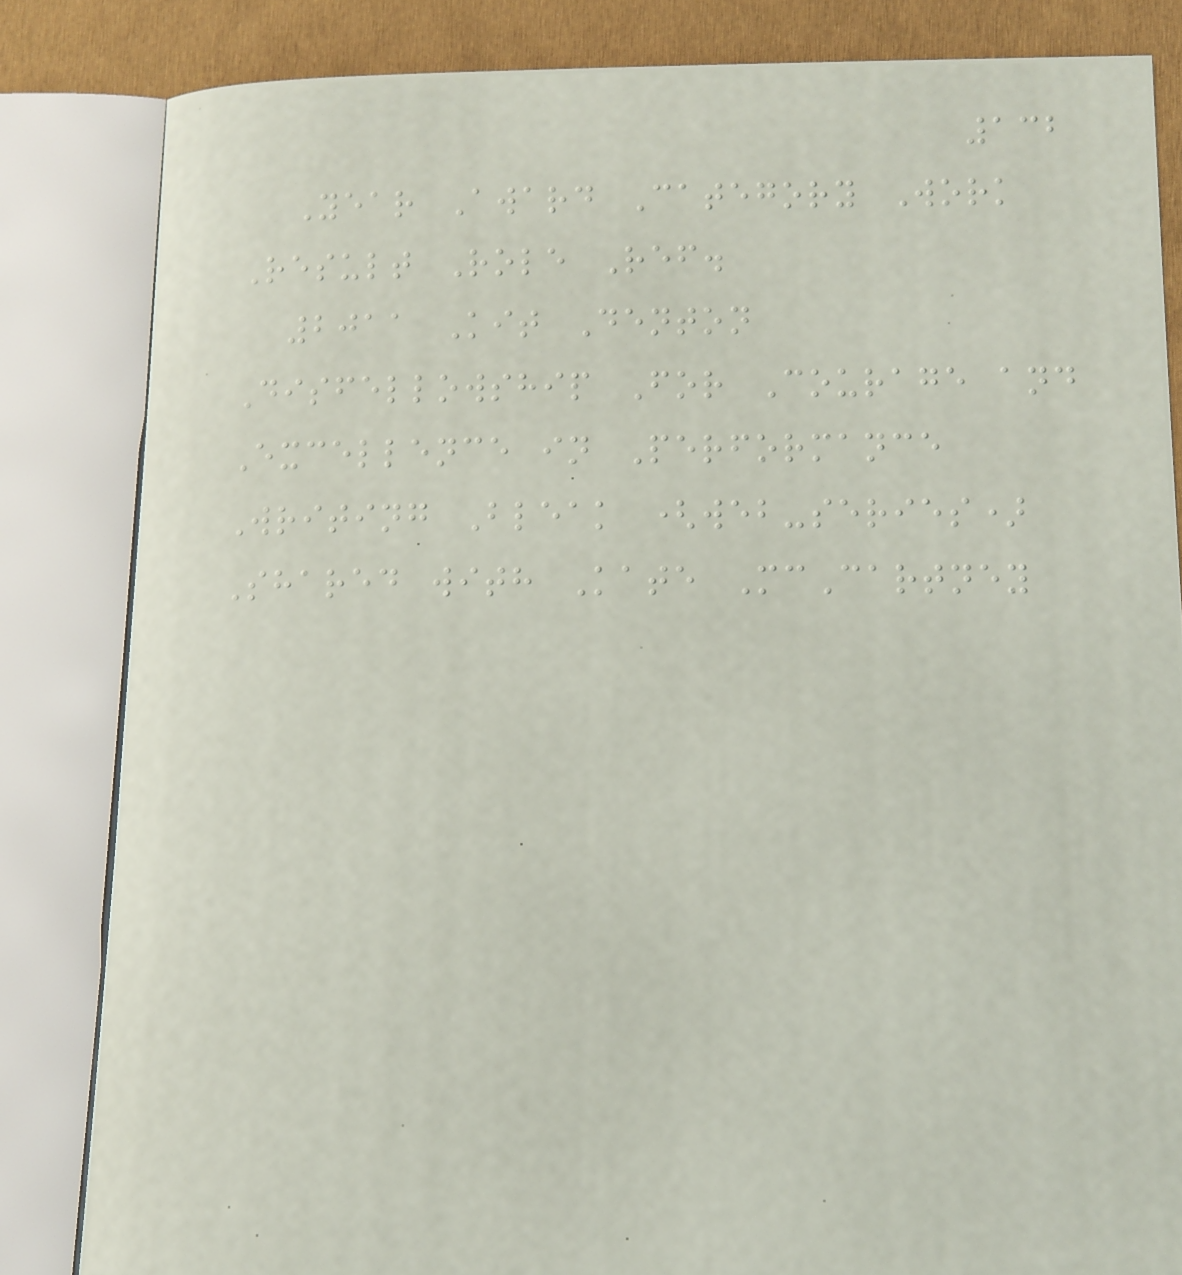132
Year Award Category Work
Result Role Ref.
2011 Kit Denton
Disfellowship For Courage and
Excellence in Performance
Writing Bleak (web-series)
Shared with Kate McCartney
